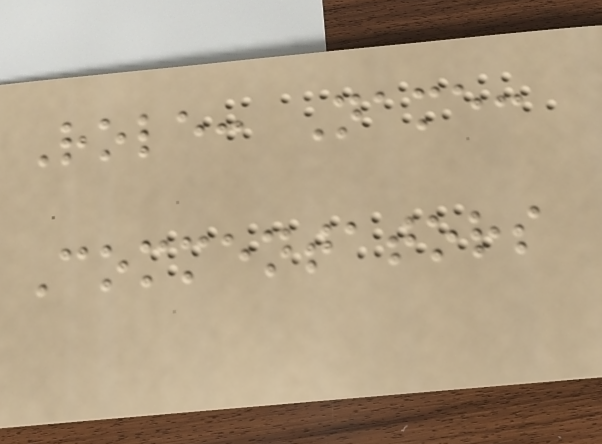Role: Name:
Commentators
